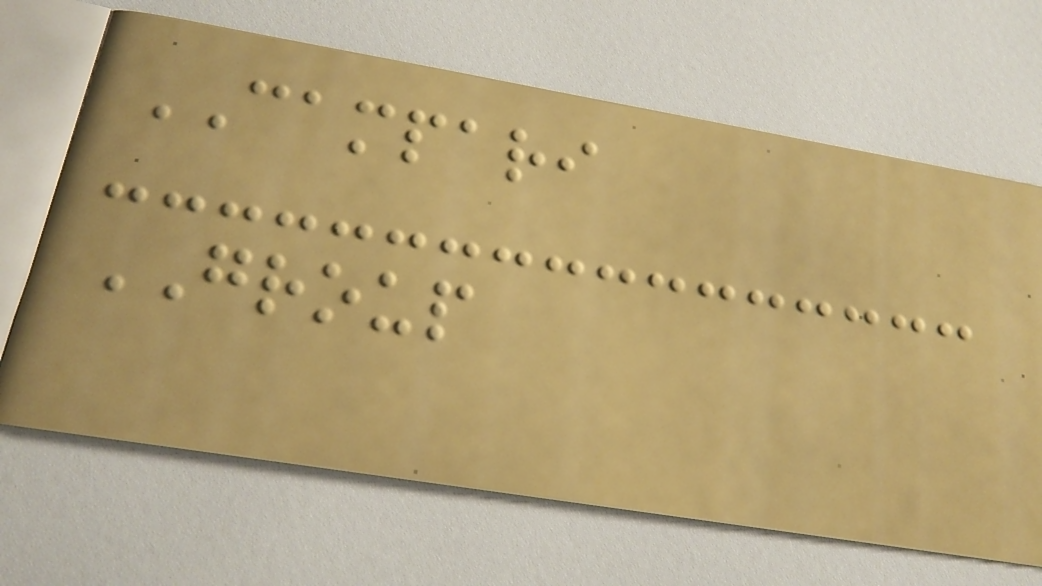CAMPARI
GROUP
